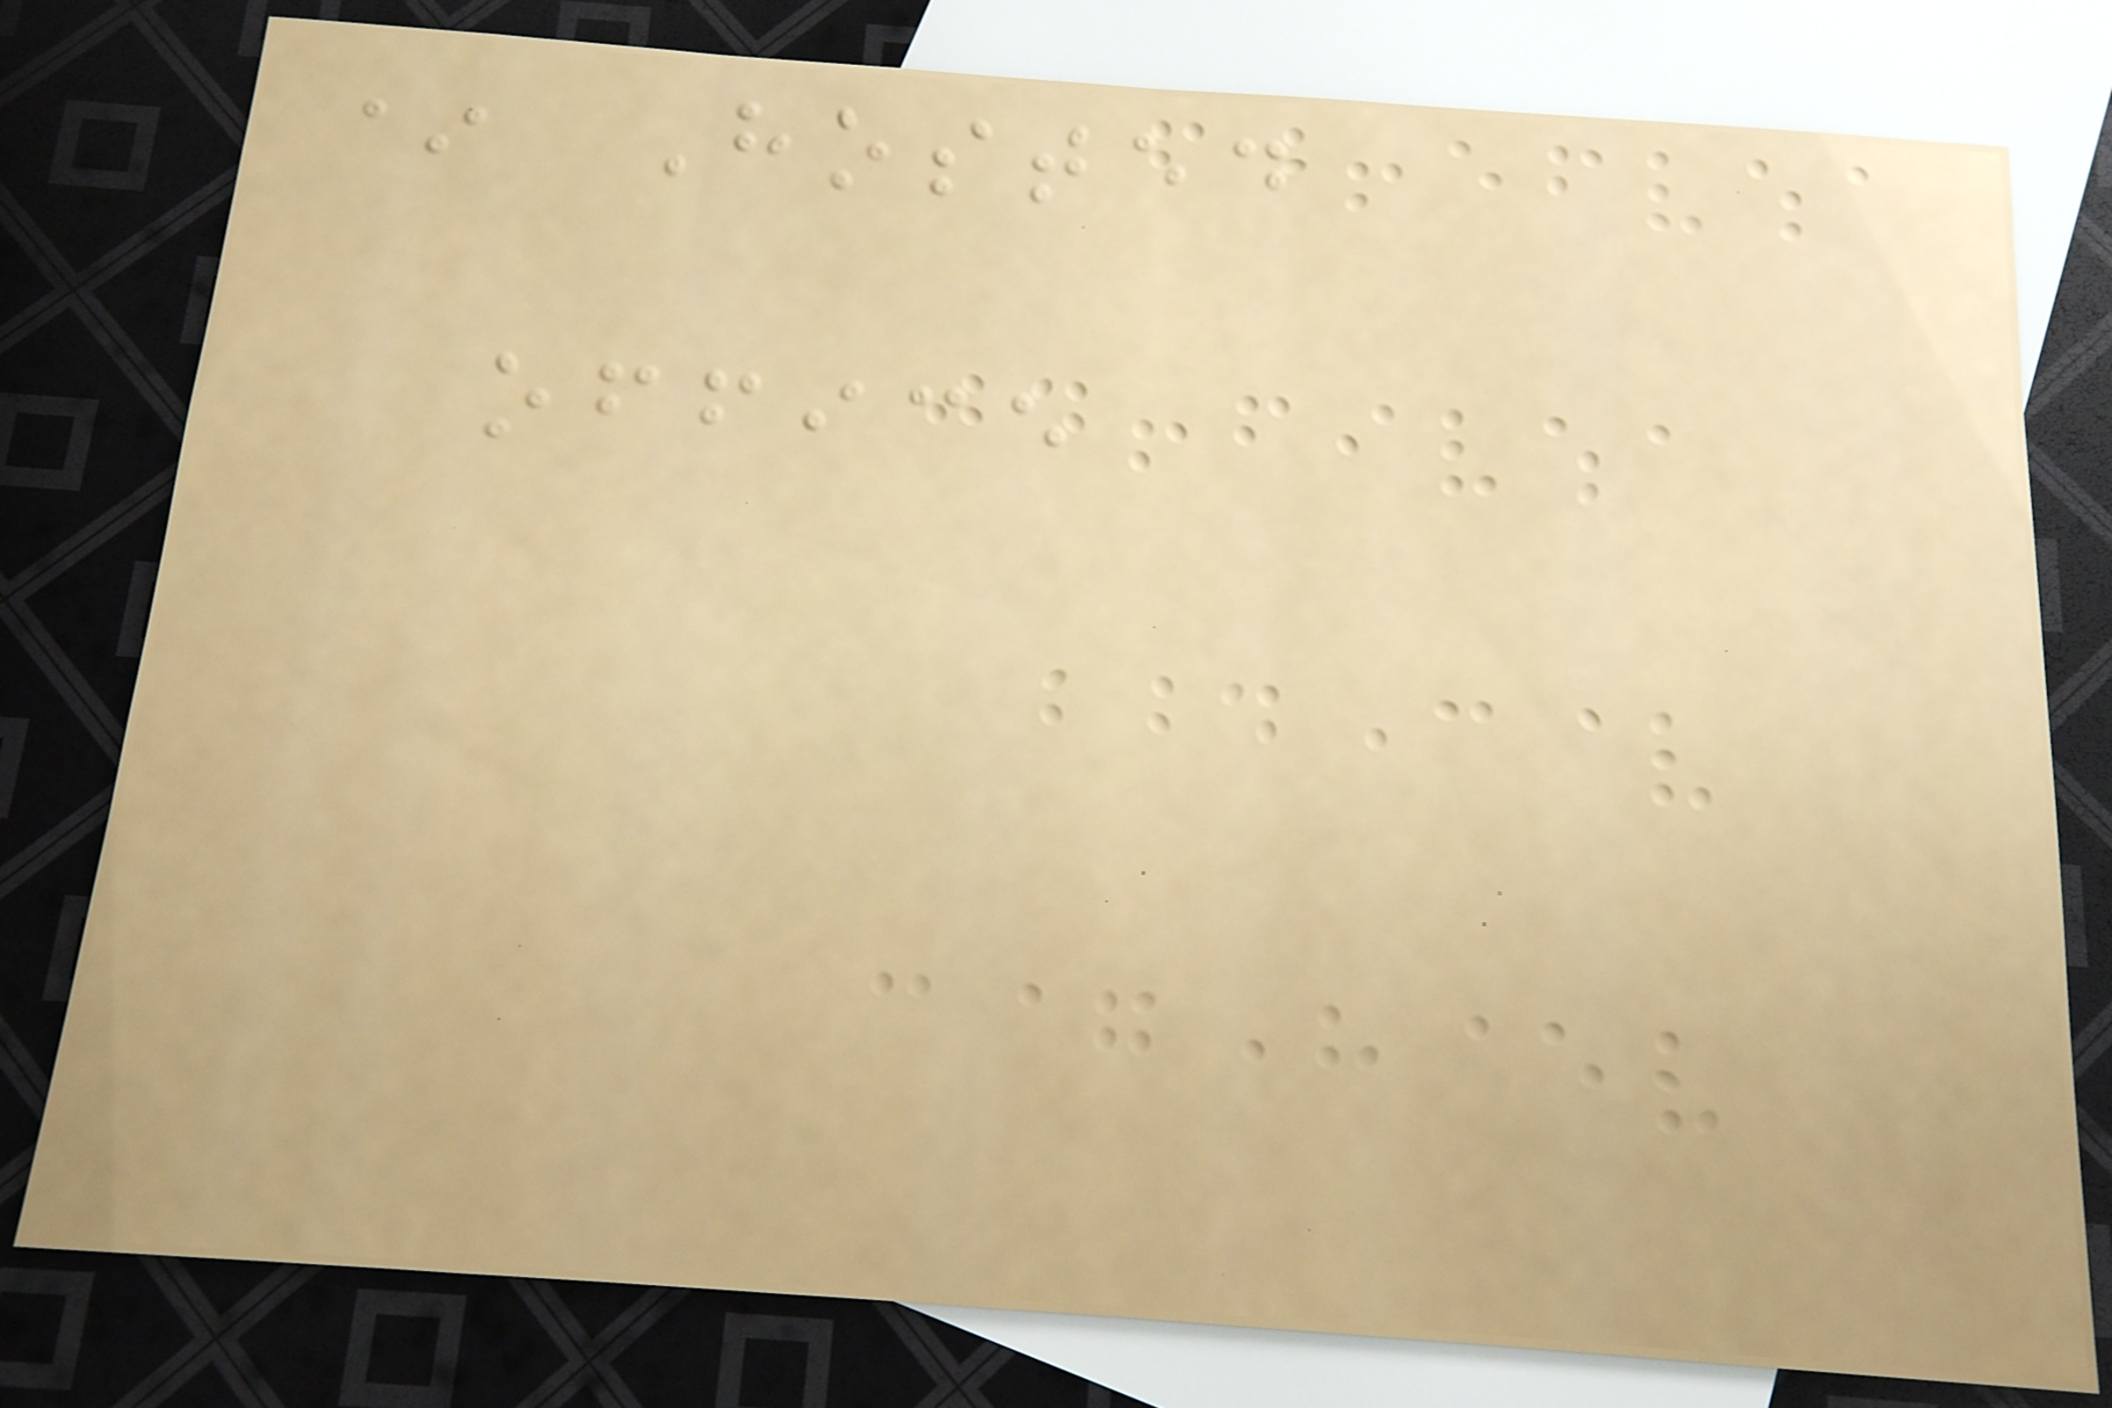* Hosted
office
